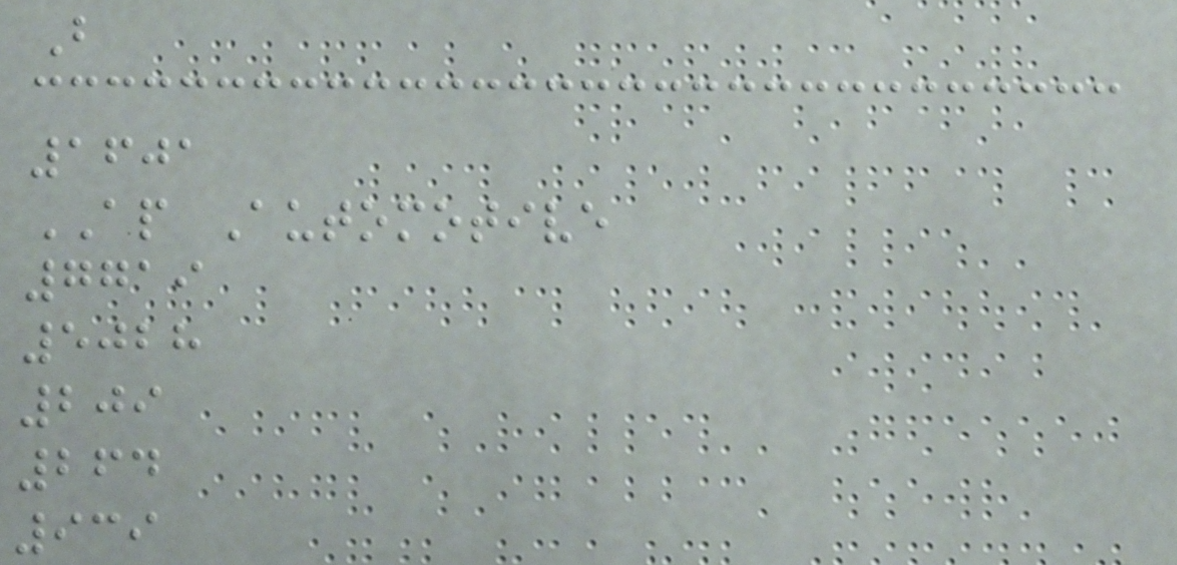B
1601
AP Automotive
7719
5028
209
264
939
